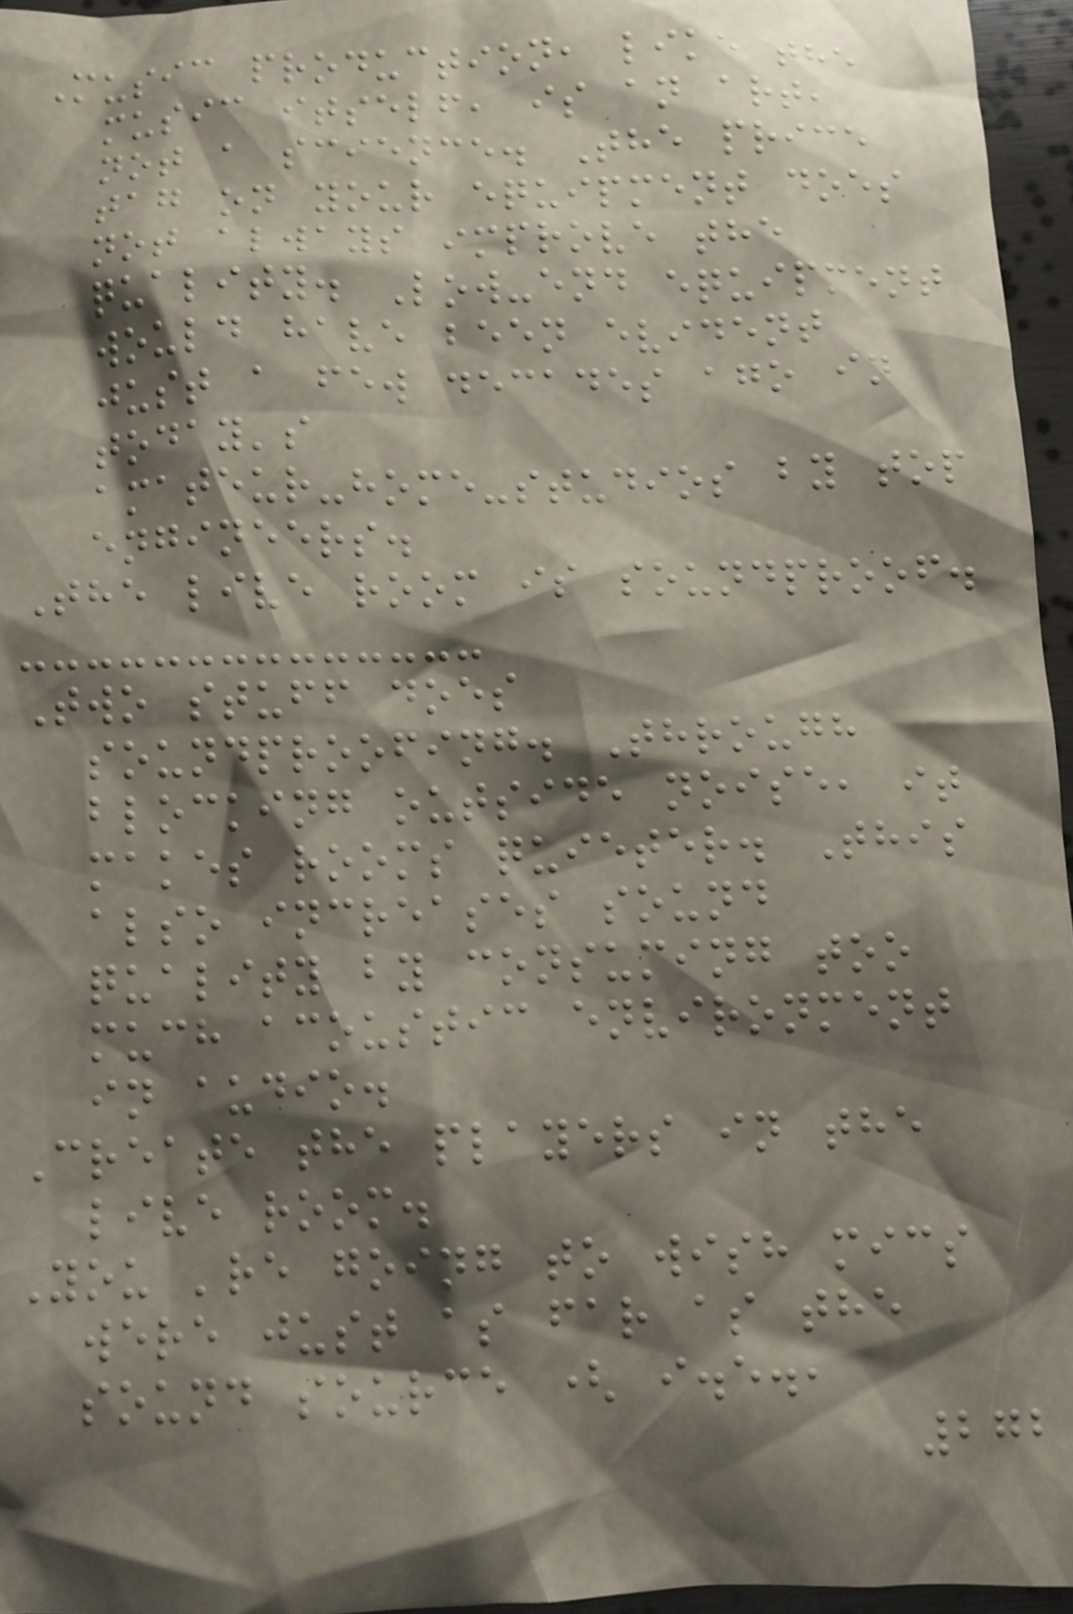Music production, like the
music itself, is an art,
not a science. The price
tag on your equipment does
not always improve the
quality. Low-end equipment
would have been evident
just a few decades ago in
today's
amateur-home-studios by top
engineers.
The live room is soundproof.
Two stuff does
soundproofing. Through
blocking outside noise, it
makes rooms quieter. This
also increases sound
quality by consuming too
much acoustic environment
in audio.
Create the players in the
live room.
You 're going to wish mics
were just as far as the
sound source ( i.e.,
272
